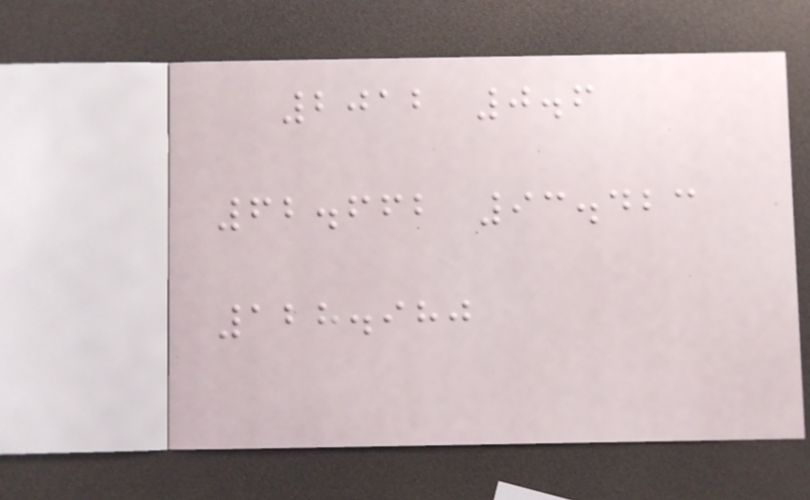2012 0.6
62.662 93.423
128.980
